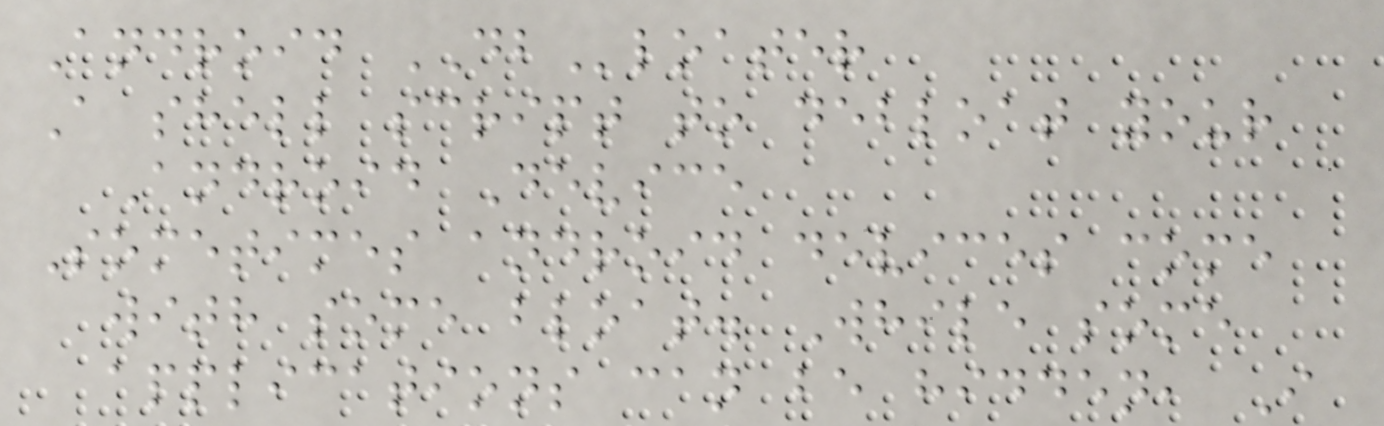Android DBloater
A shell script to debloat your
Android Device
Sometimes android devices come
with some bloat. While some
applications can be hidden, I
